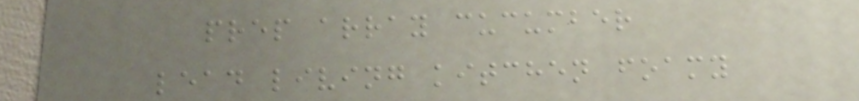prep array cucumber
lead living kitchen foamy
